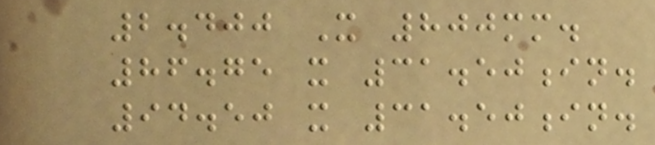2.400 X 800mm.
86.75 x 31.50in.
94.50 x 31.50in.
